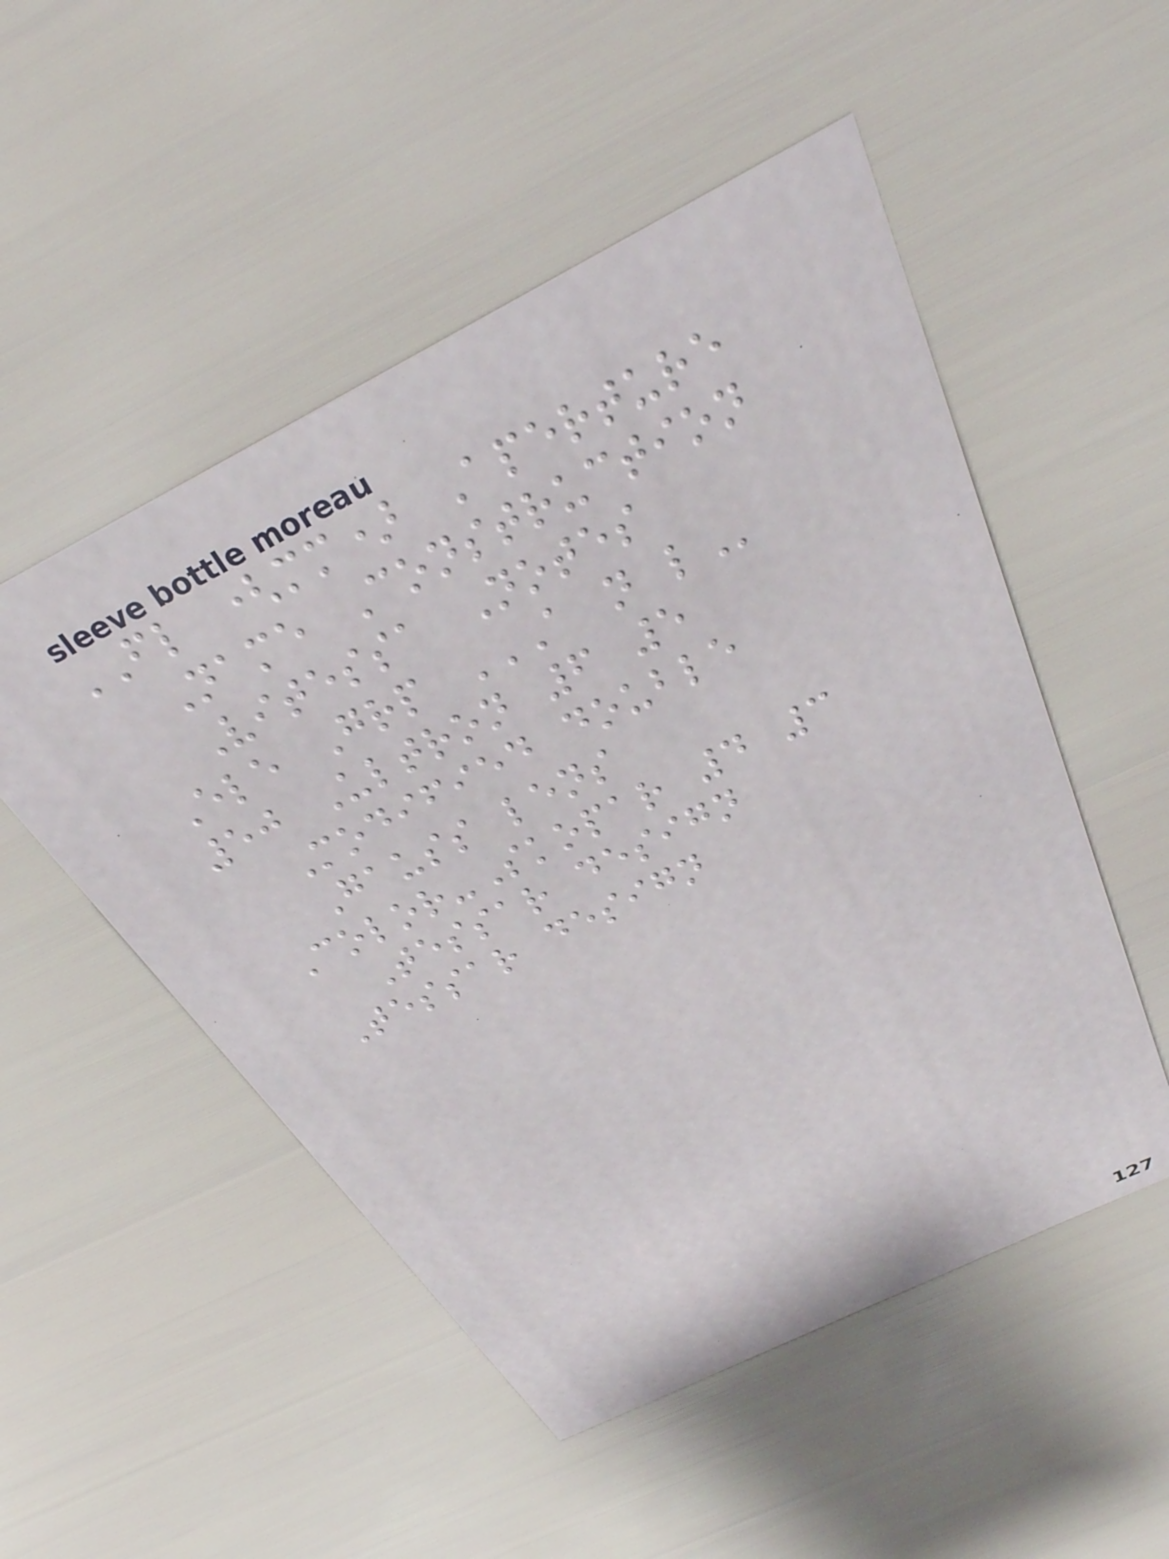FL (mm) Aperture
Name Construction
Vitessa Notes
Ele Grp A N L
50 Ultron 6 5
Modified double
Gauss lens
Color-Skopar 4 3
Tessar design
Tessar design
